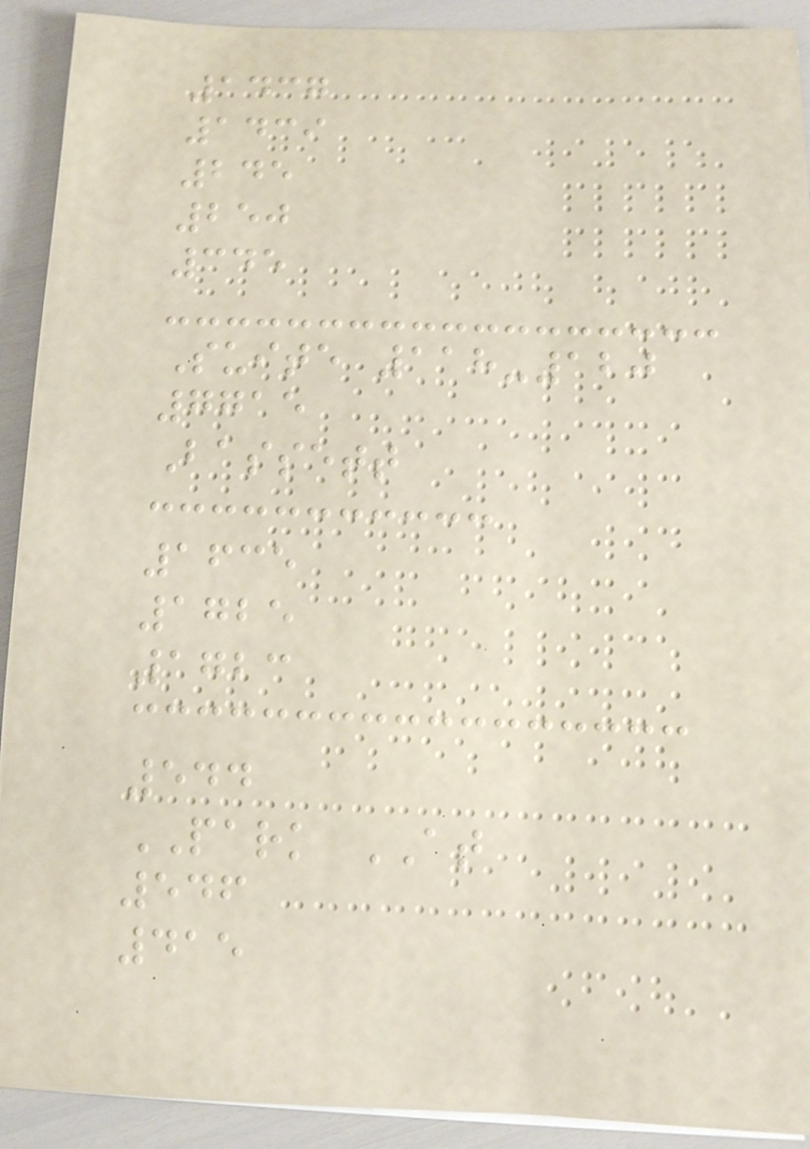1437
1439
245
250
345
Suite 118-120
7715
Bassett
1635
1725
1723
544
PARK AT
546
415
